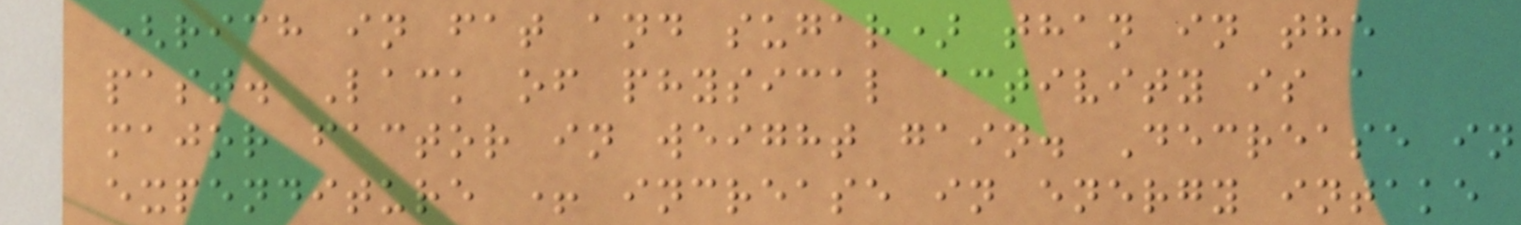(rich in fat and sugar) than in the
past. Lack of physical activity is a
major factor in weight gain. Decrease in
expenditure + increase in energy intake
